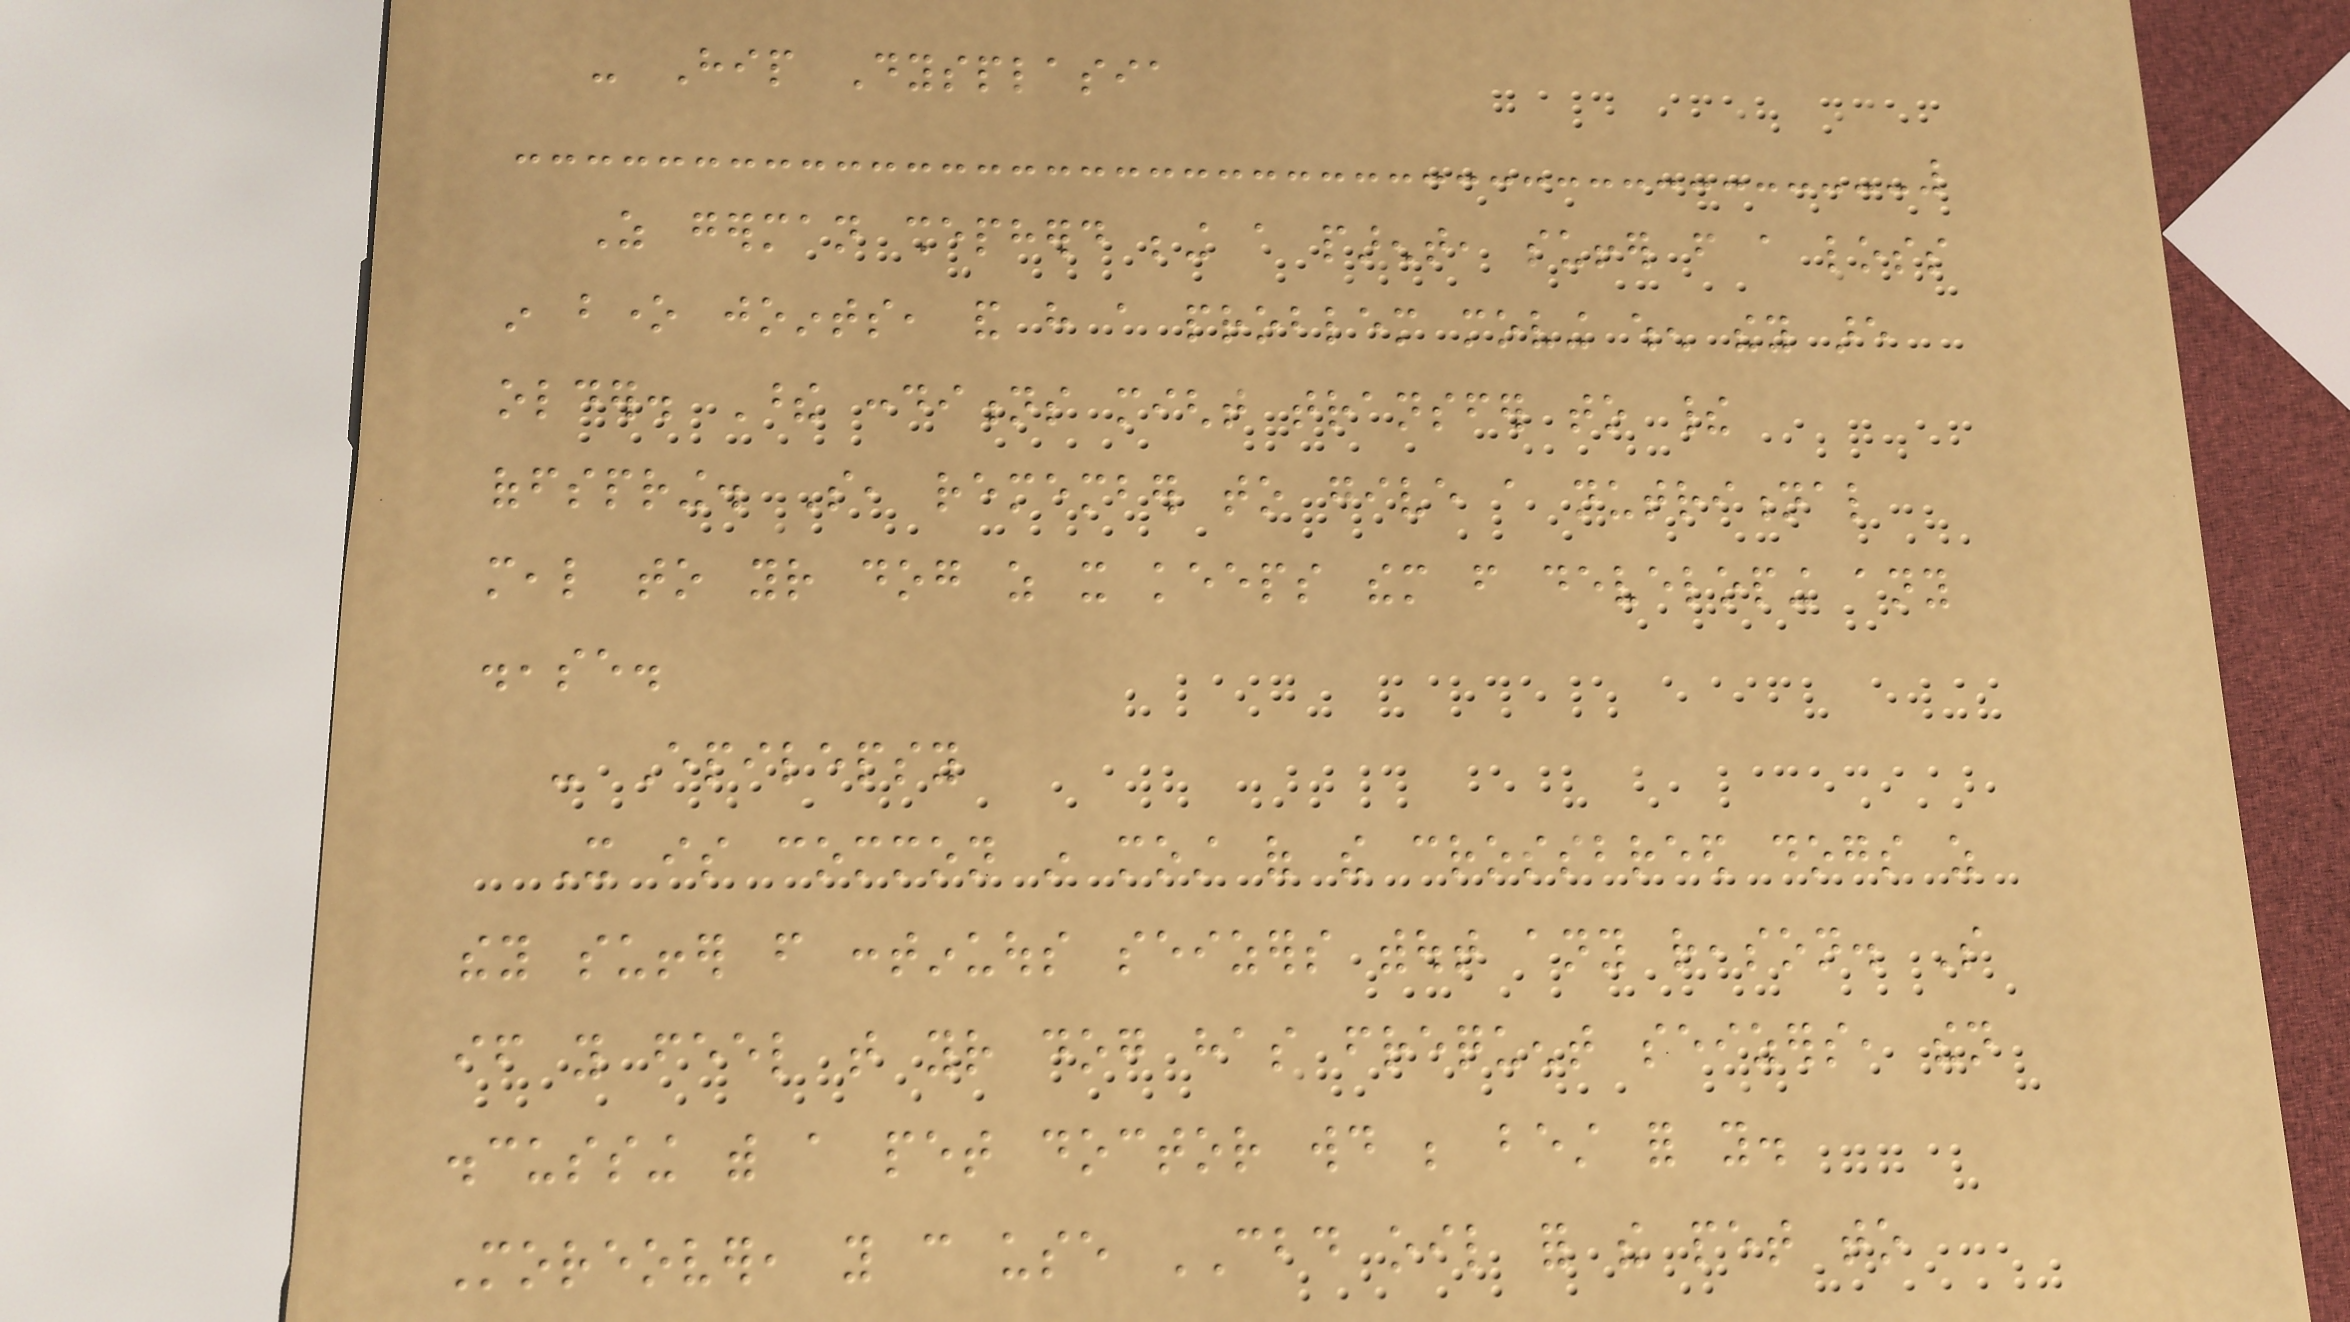- Hip Dysplasia
As german shepherd being a parent, suffer from a loss
in bone joints, and have a problem moving when they are
older. These conditions might transfer to their
offspring. So, remember to give a nutritional
meal to your dog as it keeps them from developing any
disease.
- Epilepsy
It is common in most of the crossbreed dogs as
they suffer from continuous seizers without any reason. So
if you feel that your dog has frequent seizers, then
discussing with a pet doctor would be best for you.
Moreover, you can use CBD oil for the pet to
